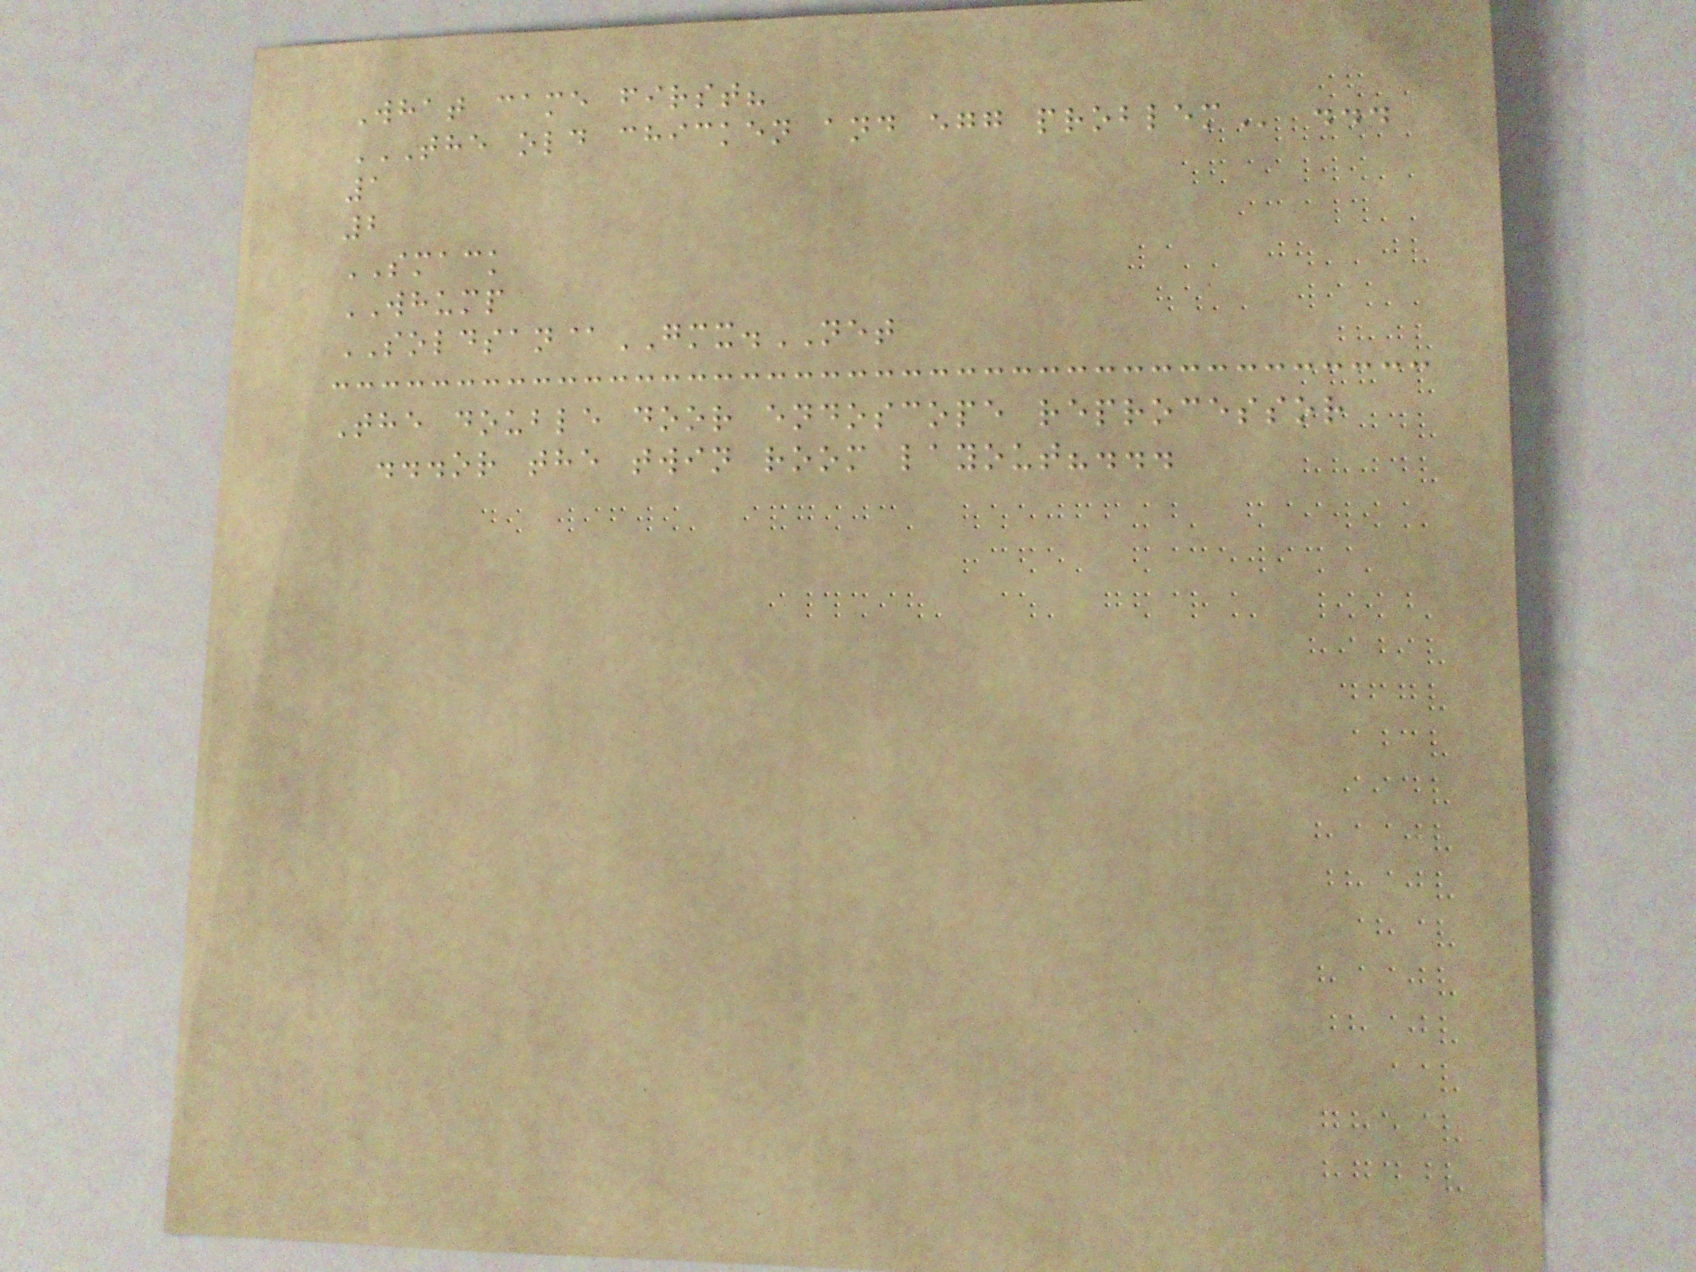What came first?
THE OLD CHICKEN AND EGG PROBLEM ...
1
2
SMACK
WHUMP
SOLDSAN@GMX.NET
The double door endoscope reprocessor
...or the twin room layout?...
